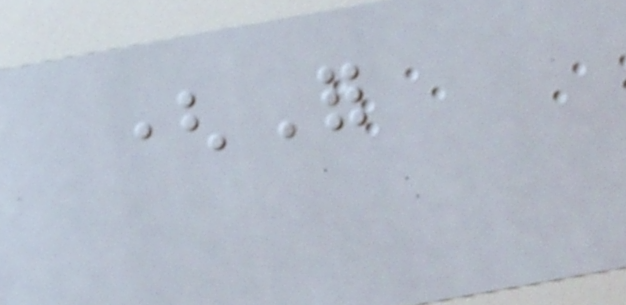(For
